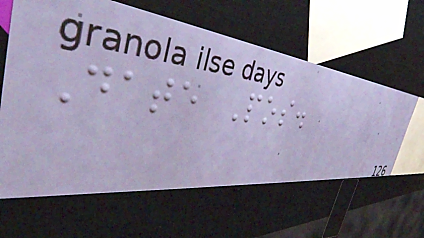Date Pos.
